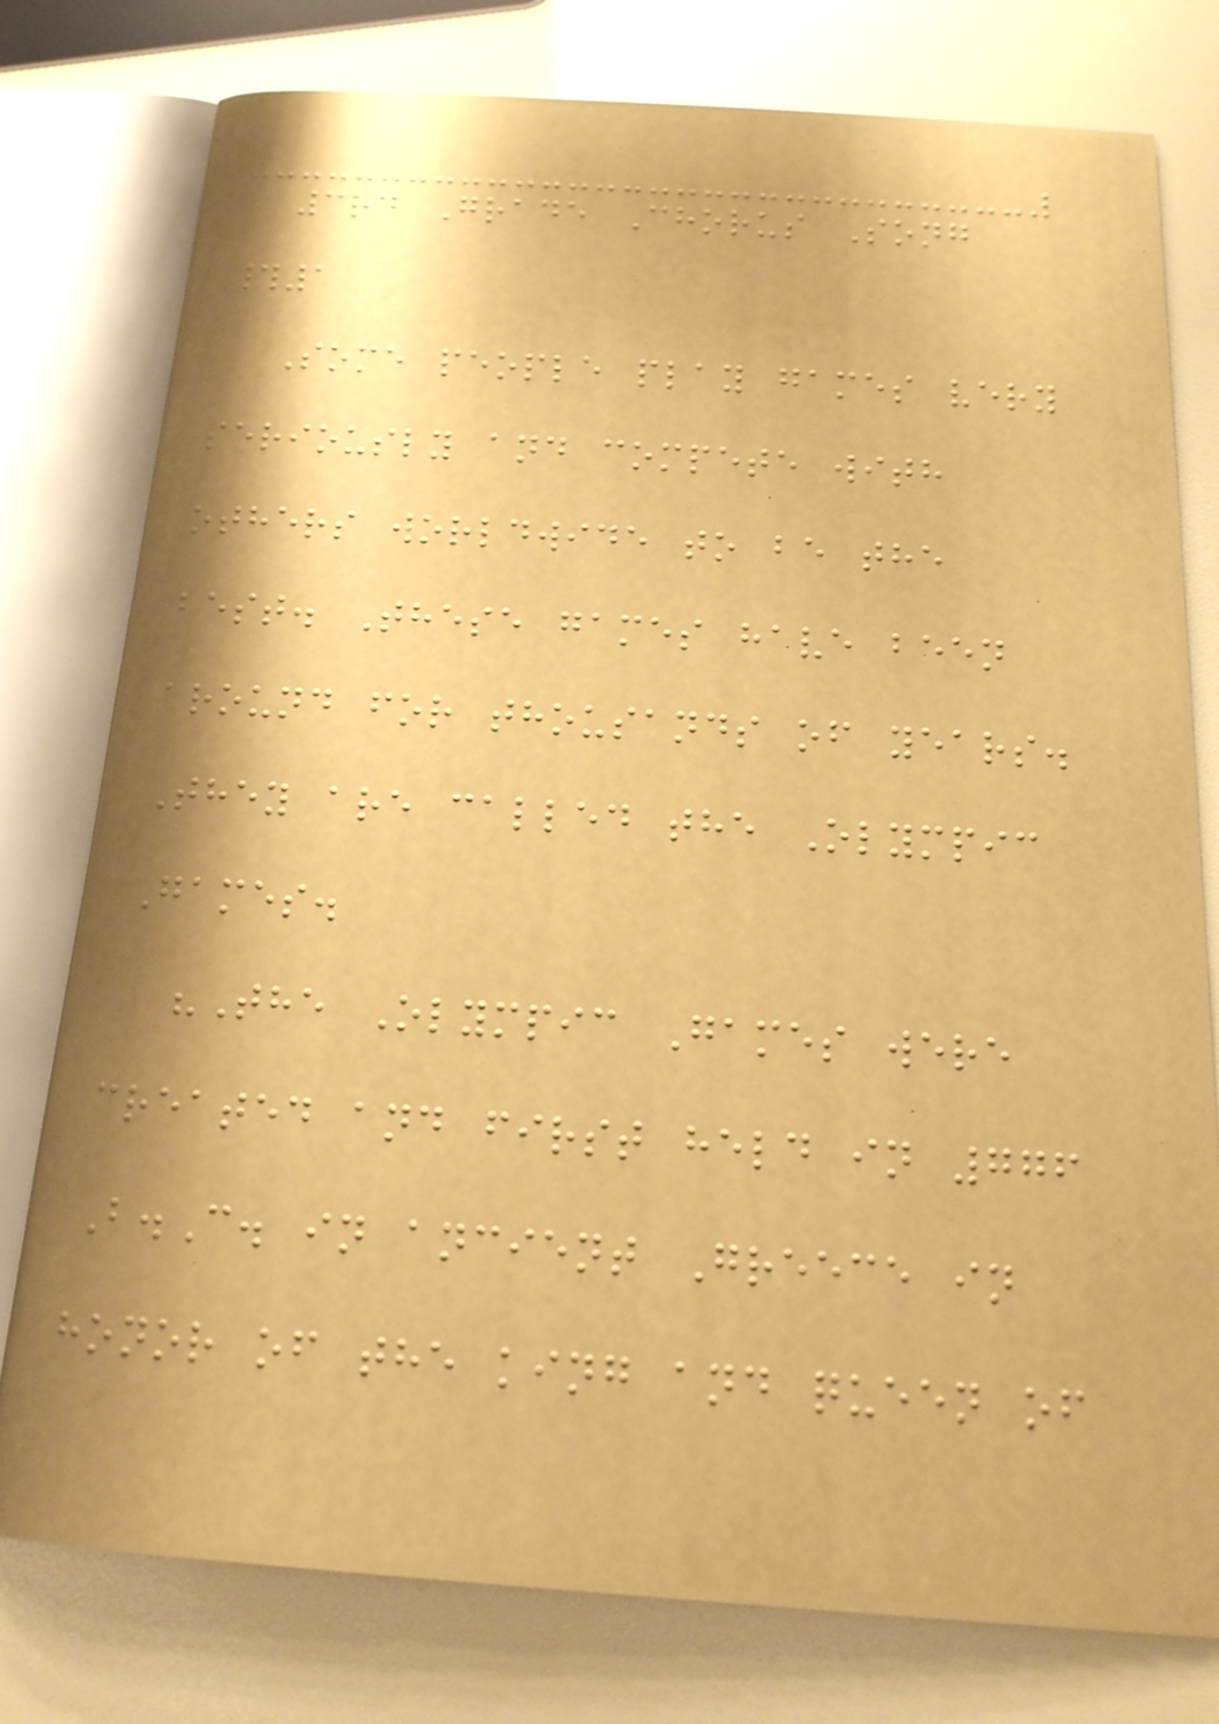3rd Grade Chorus Song
#1
Some people play games very
seriously and compete with
others worldwide to be the
best. These games have been
around for thousands of years.
They are called the Olympic
Games.
"The Olympic Games were
created and first held in 776
B.C. in ancient Greece in
honor of the king and queen of
